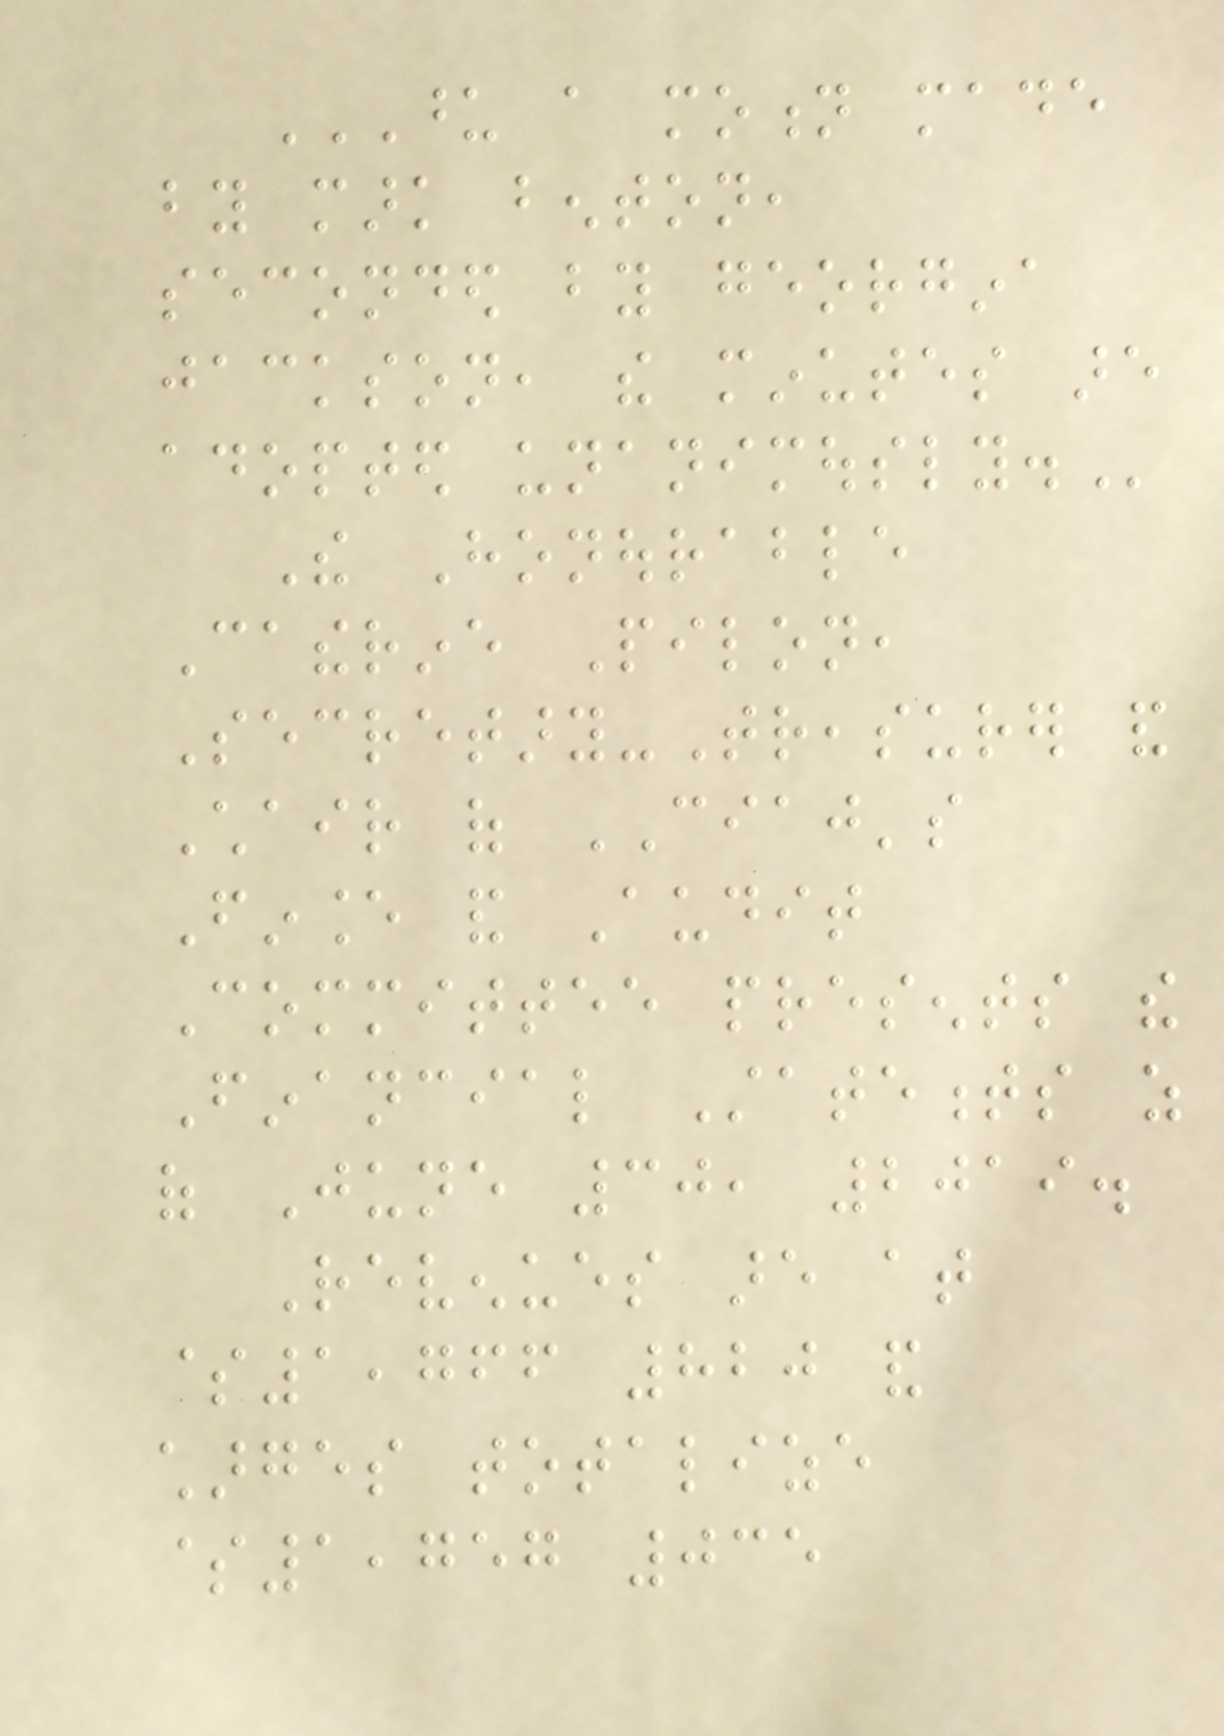UPON A MOTION MADE
BY MARK BENTON,
SECONDED BY GEORGINA
JACKSON, THE MINUTES ARE
ADOPTED UNANIMOUSLY.
The Honourable
Catherine Pilon,
Secretary-Treasurer and
Chair of CIAJ's
Finance and Audit
Committee presents the
Financial Statements as
of June 30, 2019.
Revenues are at
$1,766 820 and
charges totalize
$1,757 035
